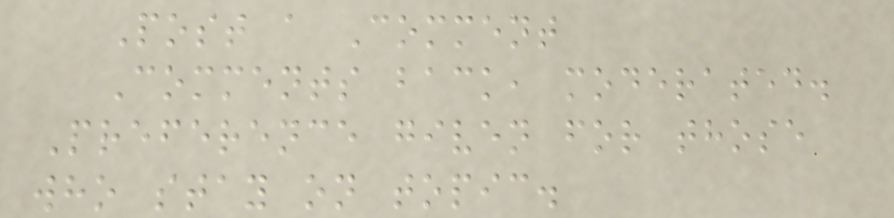Post a Comment
Comments back, moderated.
Preference given for those
who stay on topic.
